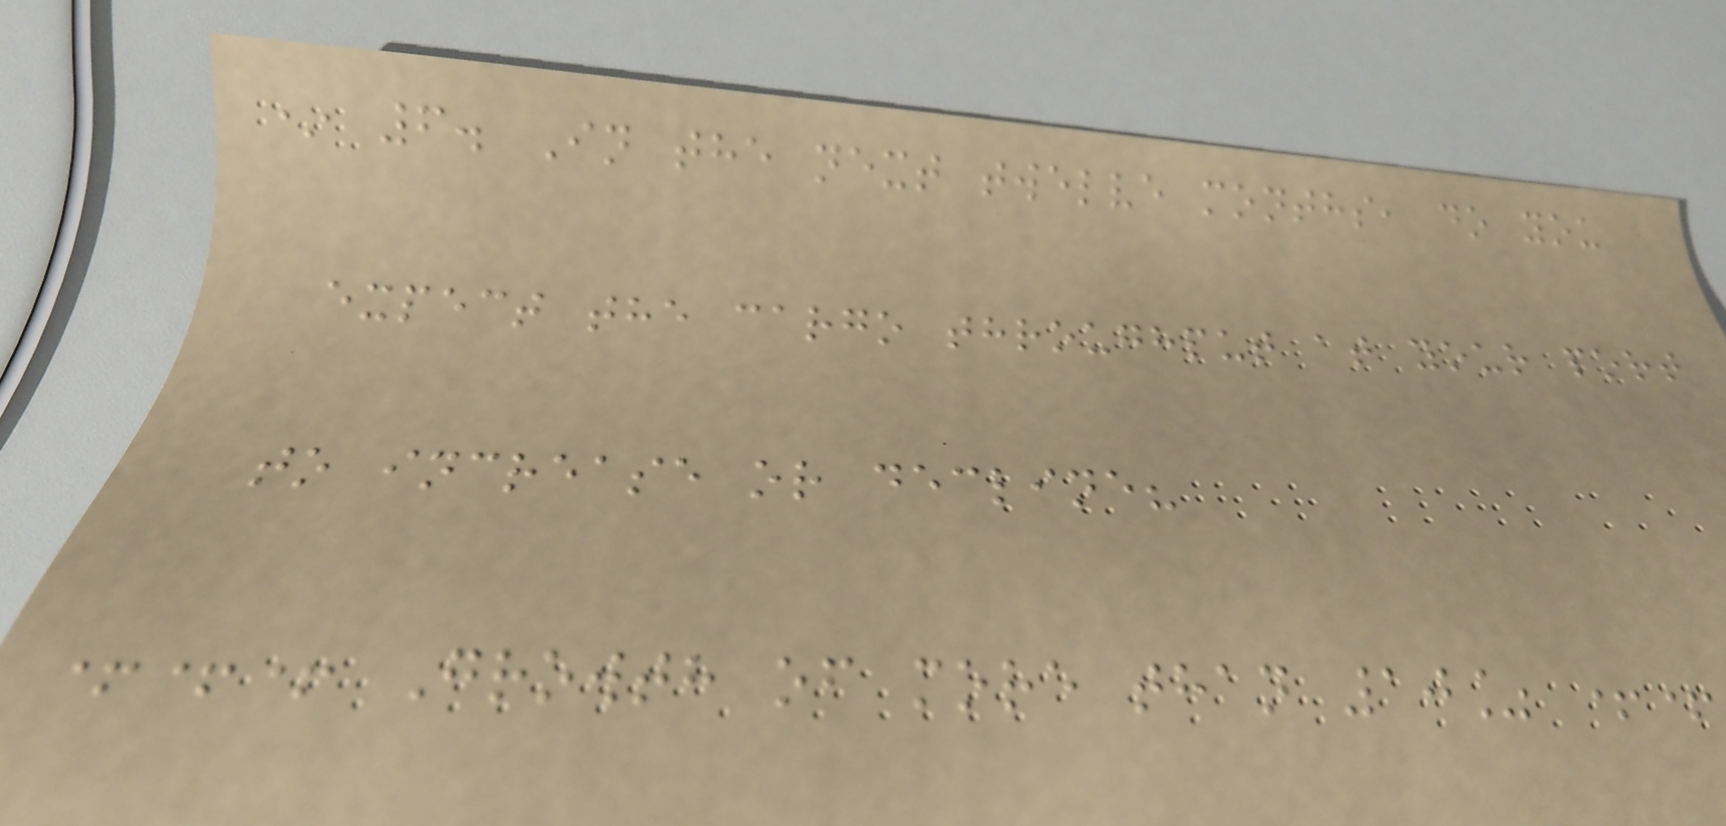* 6. In the next twelve months, do you
expect the cargo throughput at your port
to increase or decline?
+++ Growth of more than 10% ++
